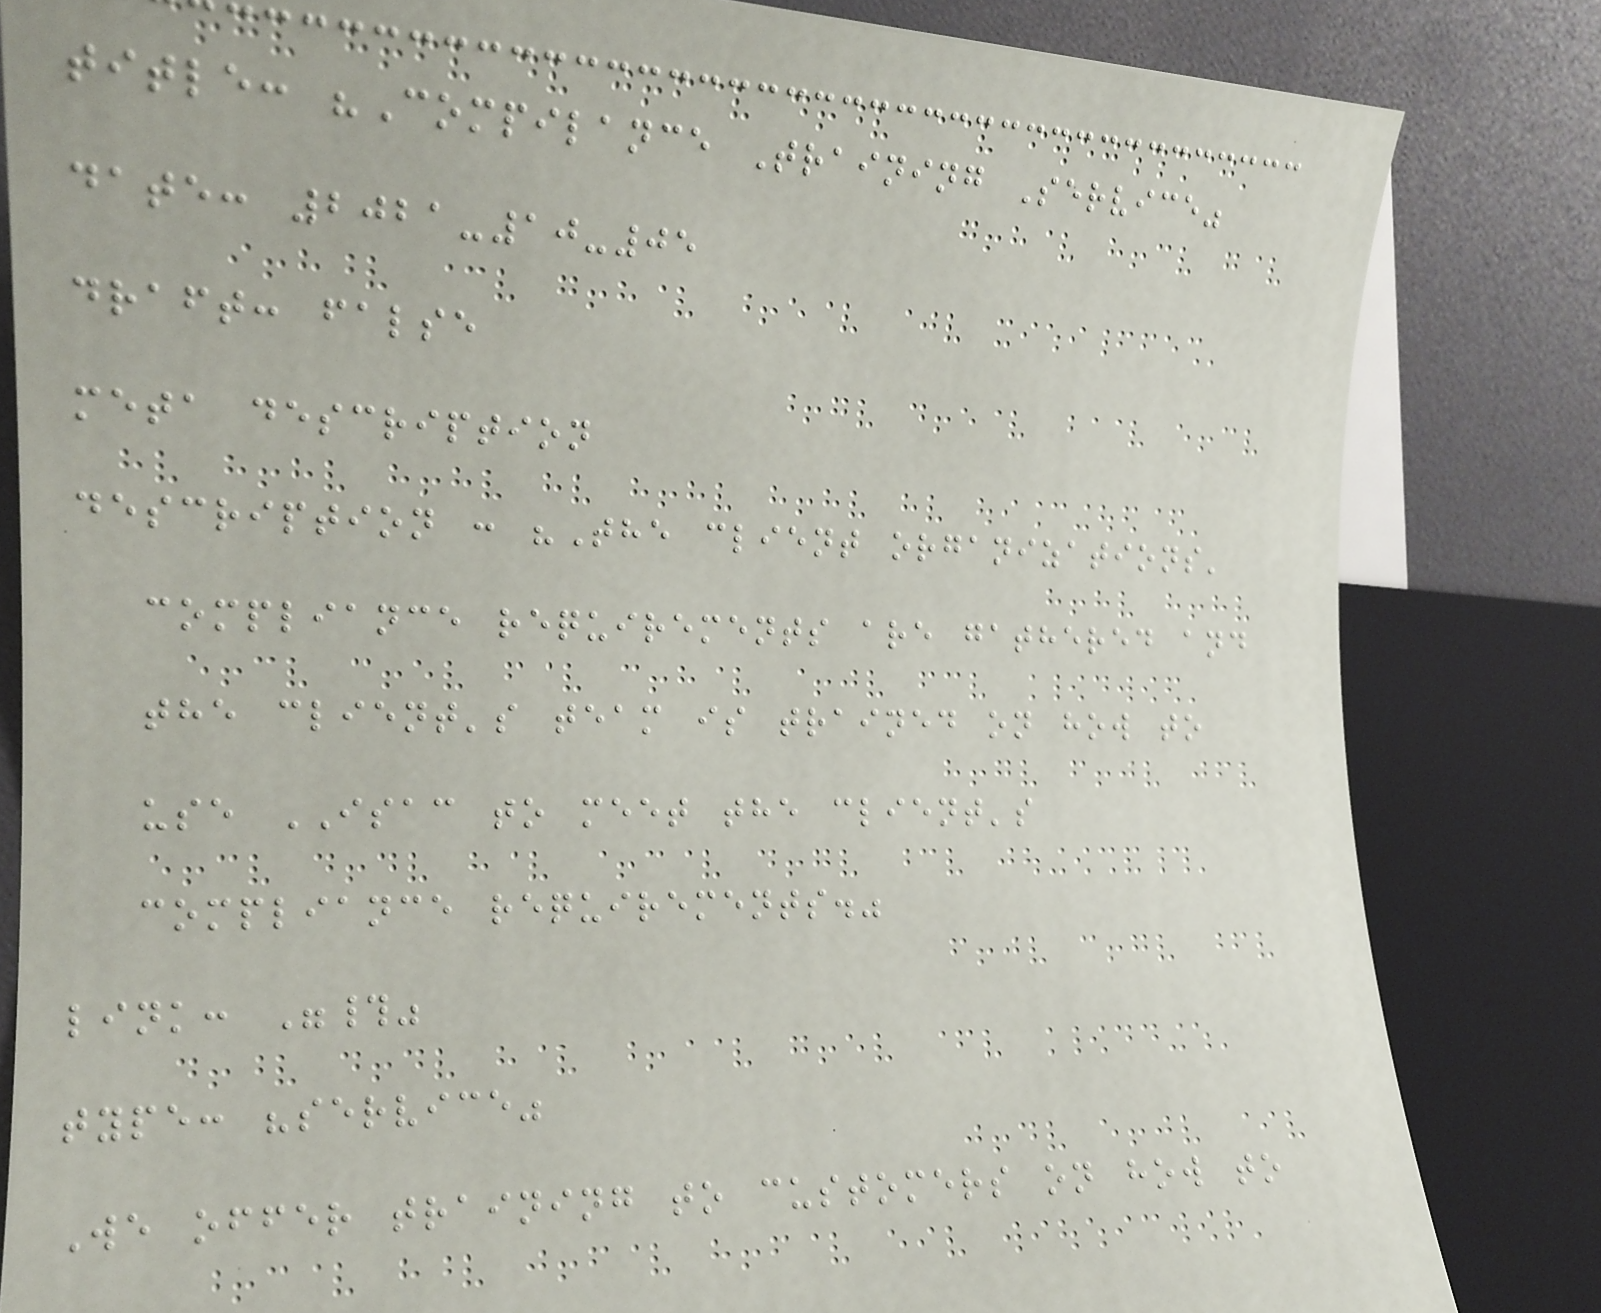title: "Compilance Training Service"
date: 2021-10-05
draft: false
meta description
description : "The client organizations'
compliance requirements are gathered and
the client's team is trained on how to
use ISAC to meet the client's
compliance requirements."
link: "#"
type: "service"
We offer training to customers on how to
